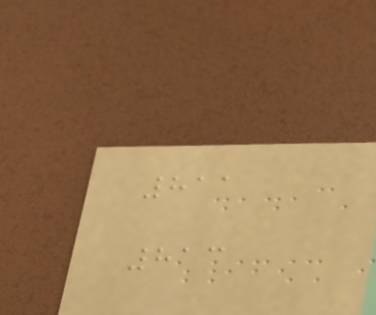811
813
